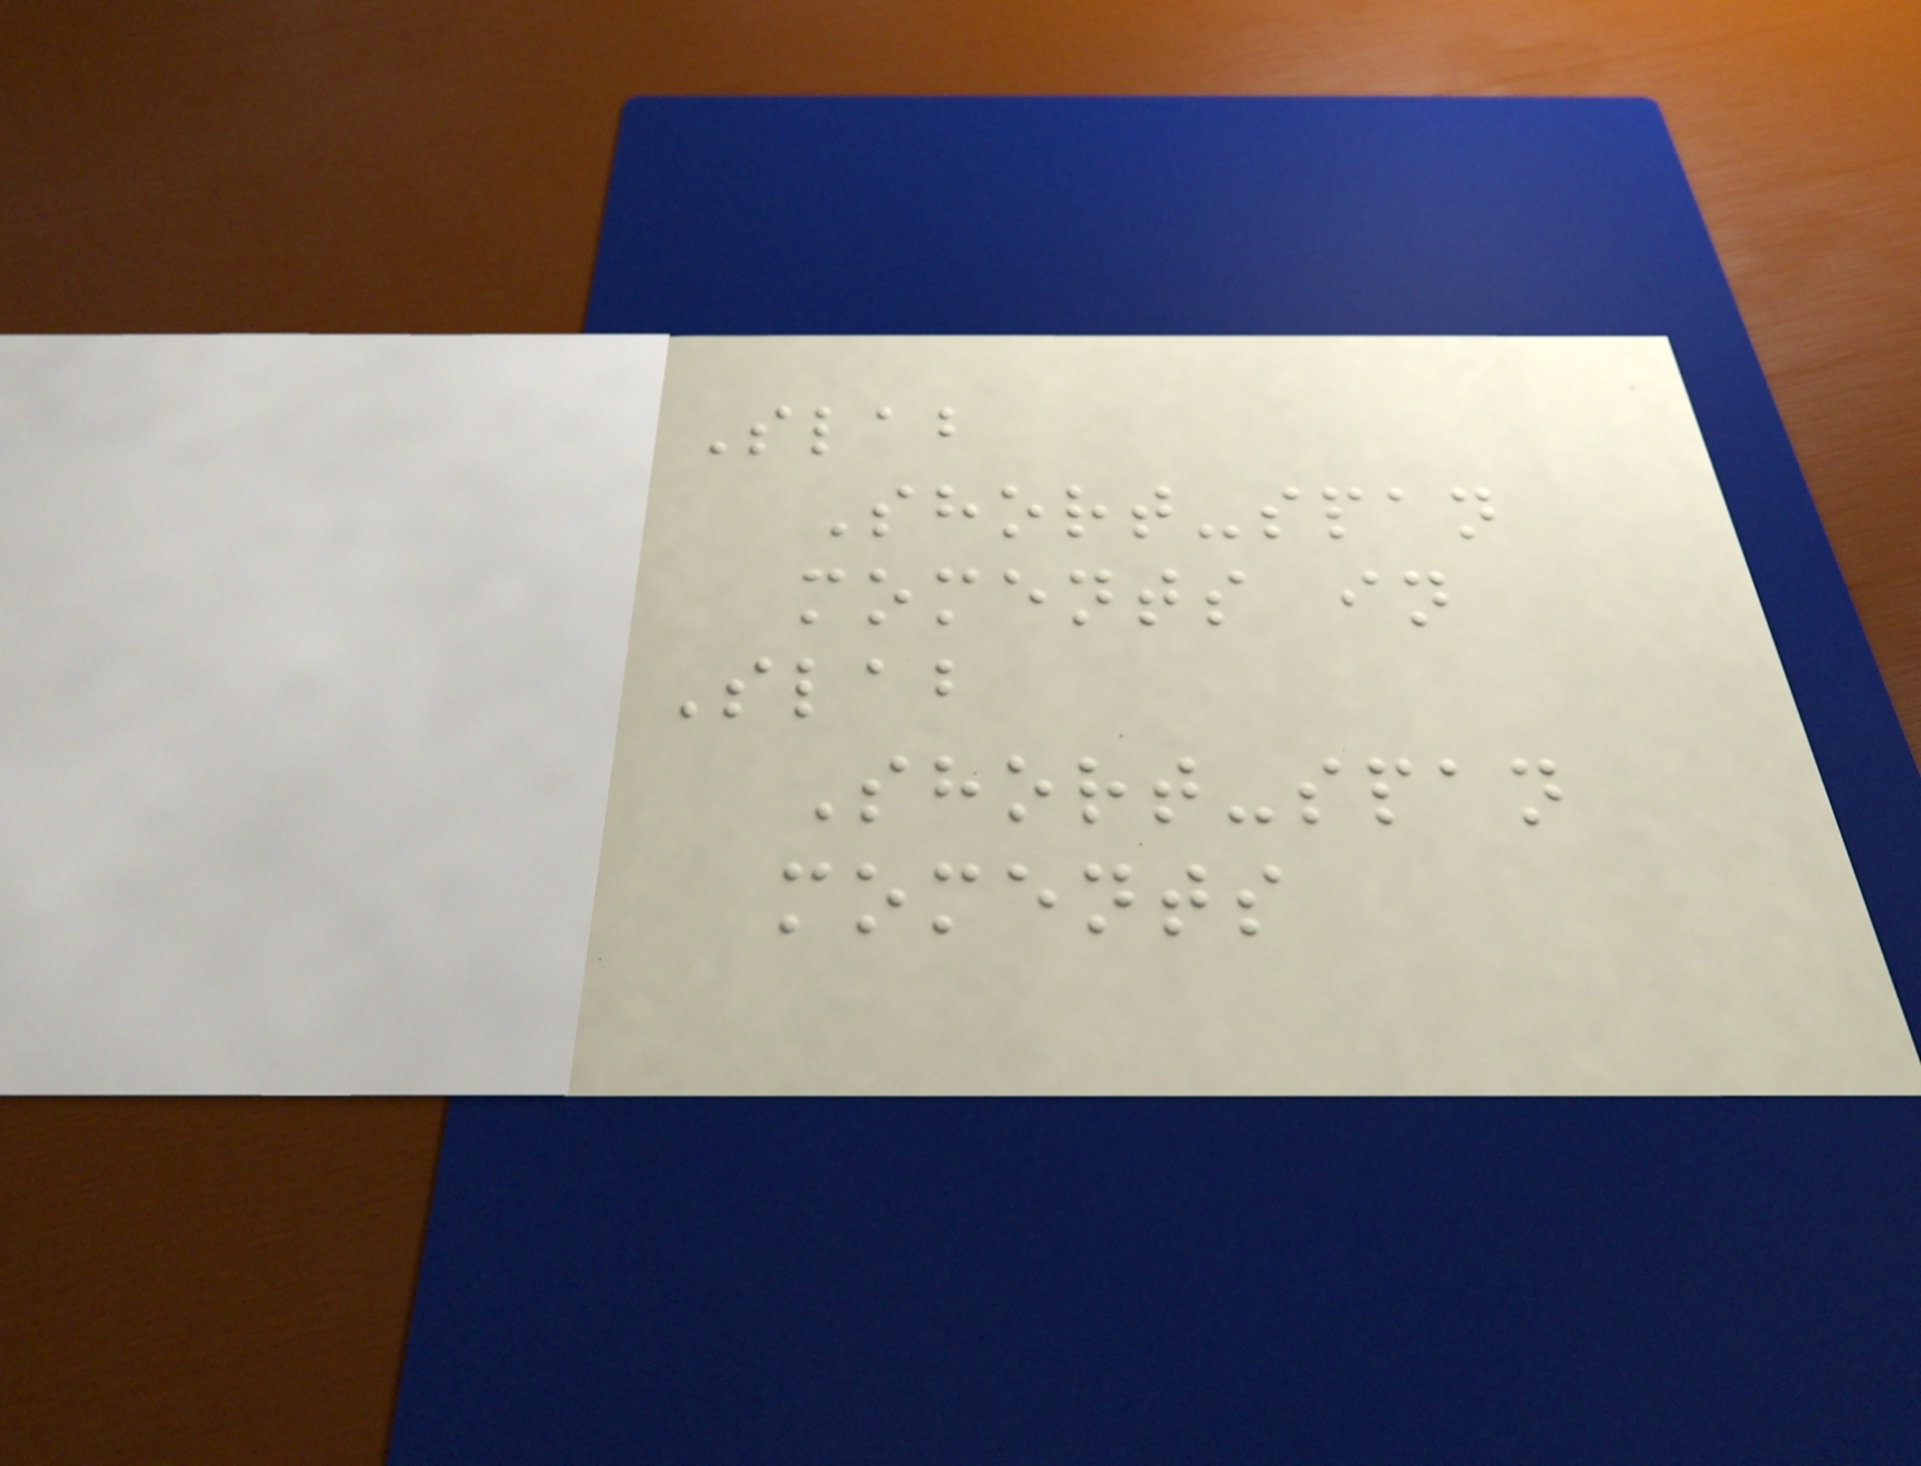Slab
Short-span
moments in
Slab
Short-span
moments
